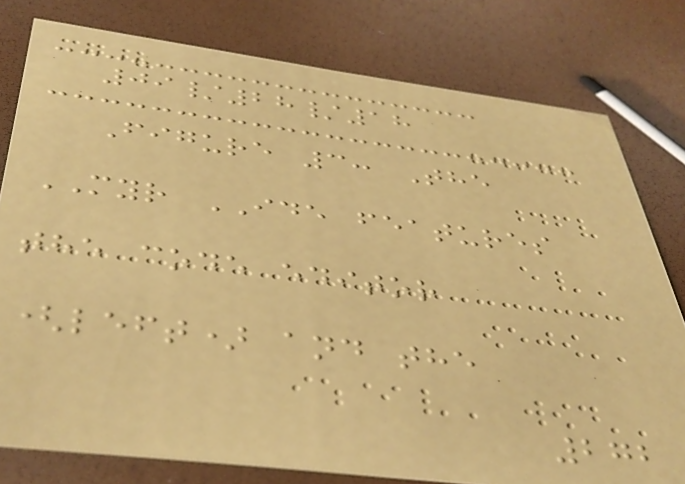09/28/18
Figure 3: The
MYR IDE features
the code editor
(left) and the
272
